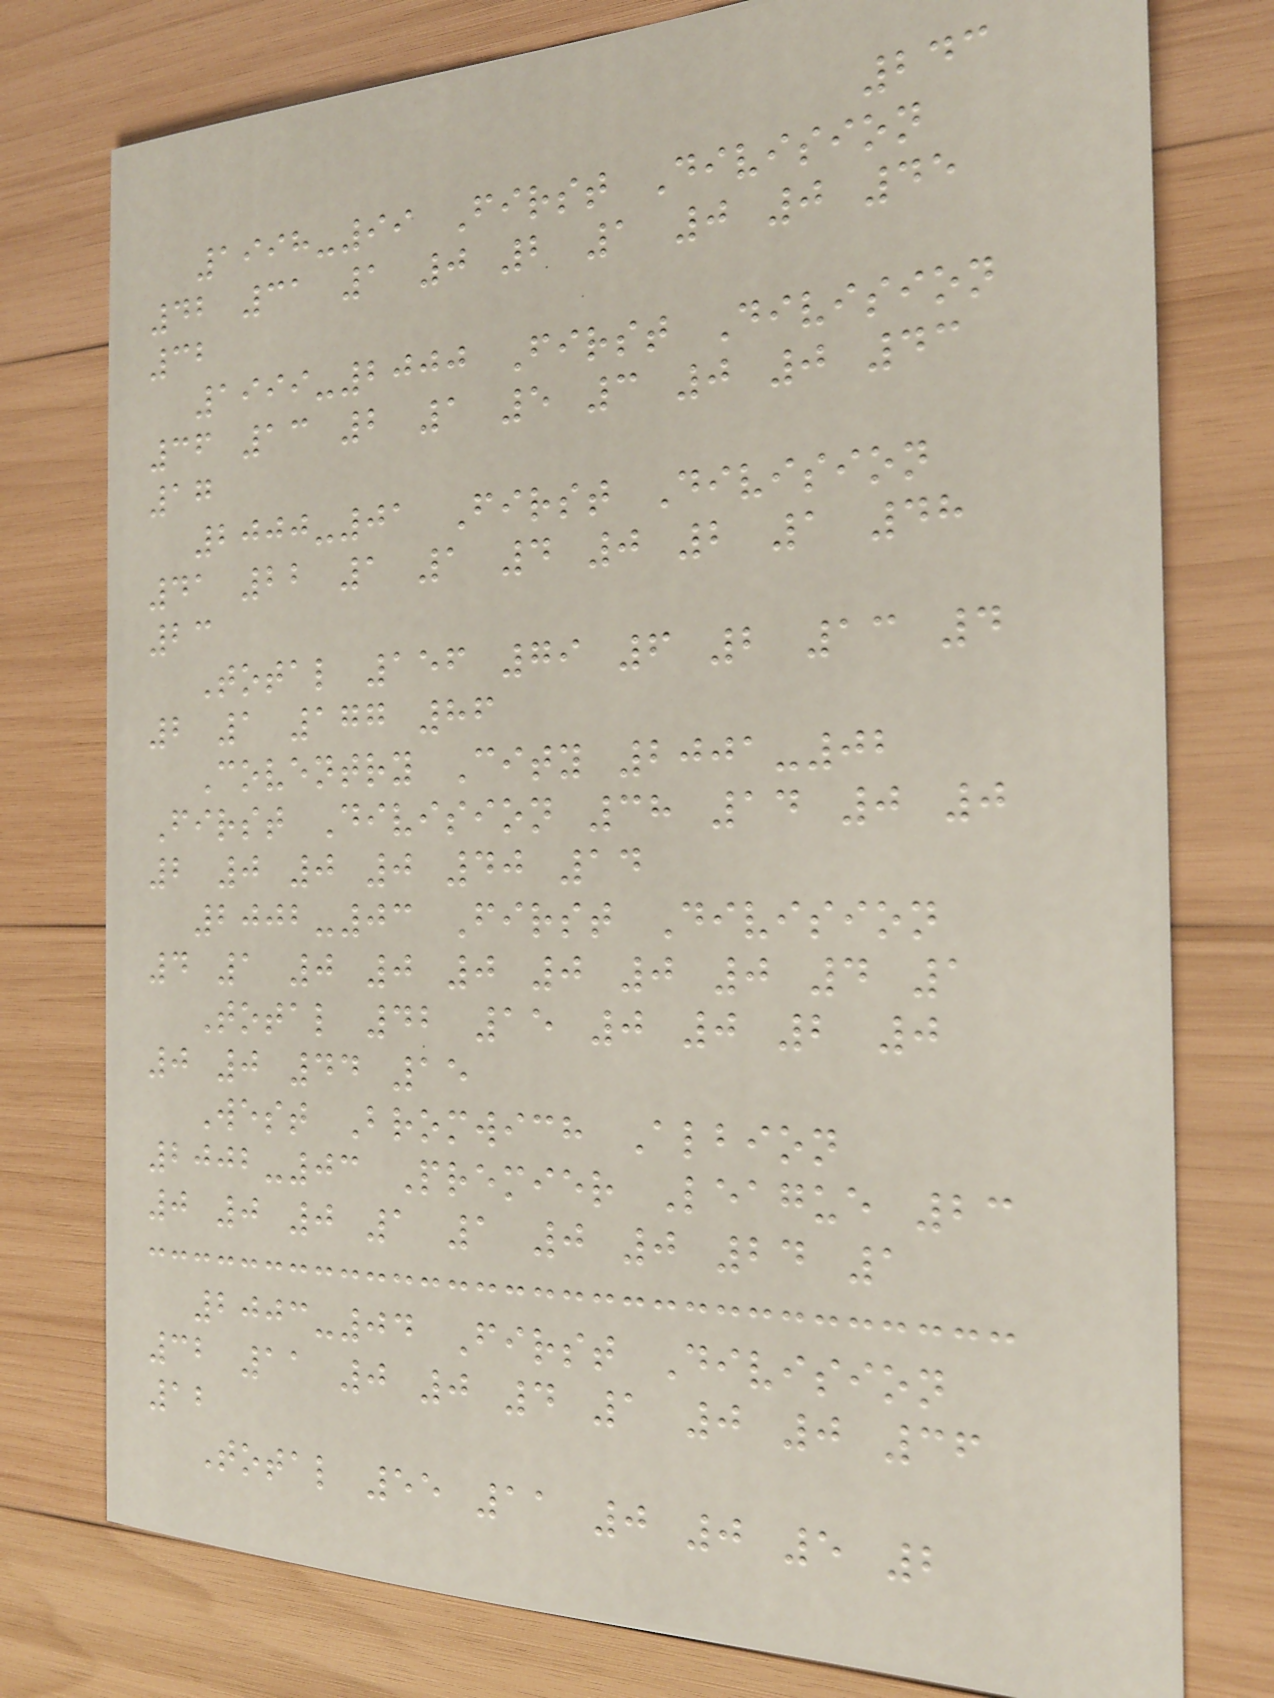243
1998-99 First Division
42 31 1 0 2 1 0 0 45
32
1999-2000 First Division
36 13 2 1 5 3 0 0 43
17
2000-01 First Division
41 22 1 1 4 0 2 1 48
23
Total 156 79 6 2 13 4
2 1 177 86
Coventry City 2001-02
First Division 38 14 0 0
2 0 0 0 40 14
2002-03 First Division
4 1 0 0 0 0 0 0 4 1
Total 42 15 0 0 2 0
0 0 44 15
West Bromwich Albion
2002-03 Premier League 23
0 0 0 1 1 0 0 24 1
2003-04 First Division
32 11 0 0 4 1 0 0 36
12
Total 55 11 0 0 5 2
